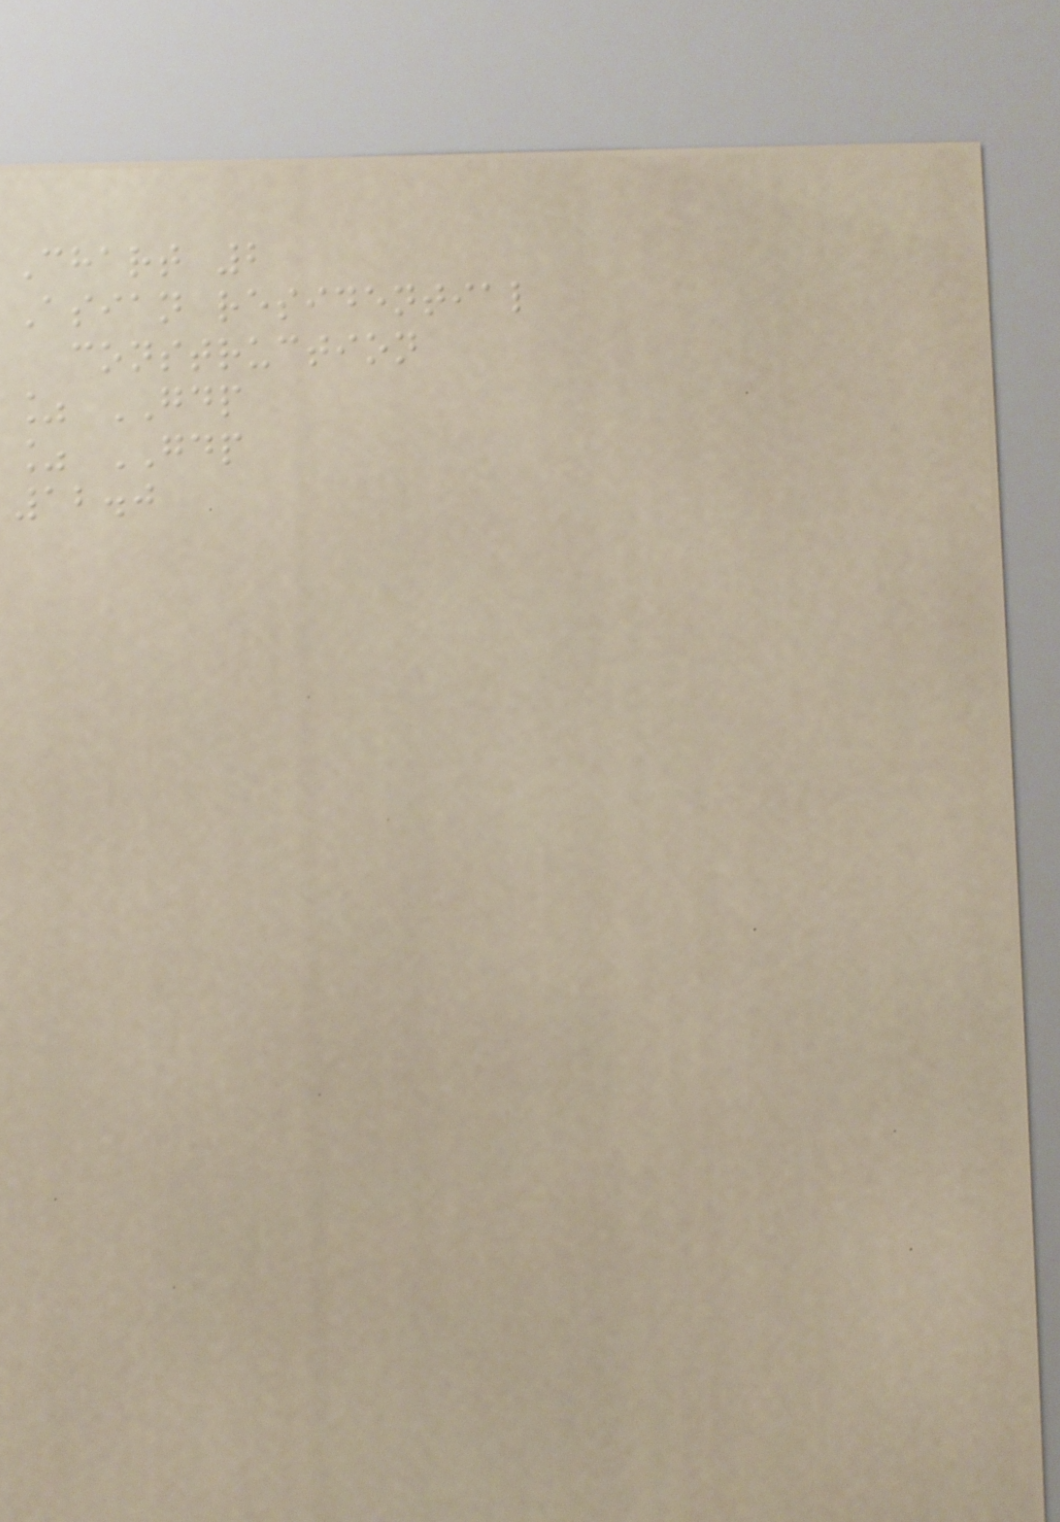Chart 2
Asian residential
construction
% GDP
% GDP
12.0
